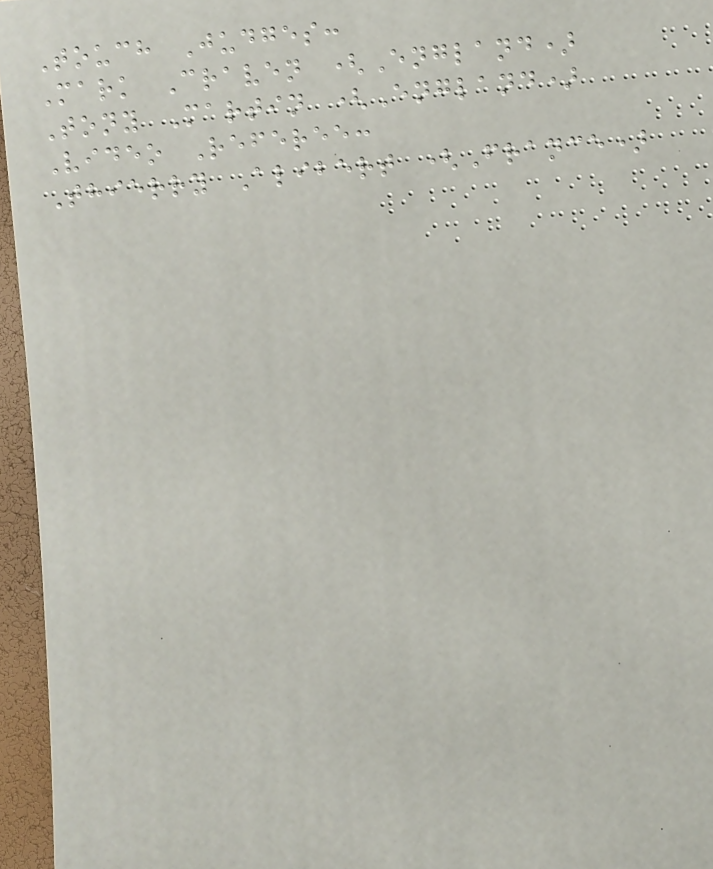Touch Judges:
Mark Craven (England)
Tony Martin (England)
Video Referee:
Thierry Alibert (France)
